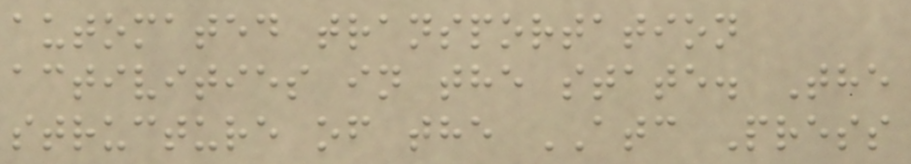automated transportation
activities in the state. The
structure of the ATC Press
